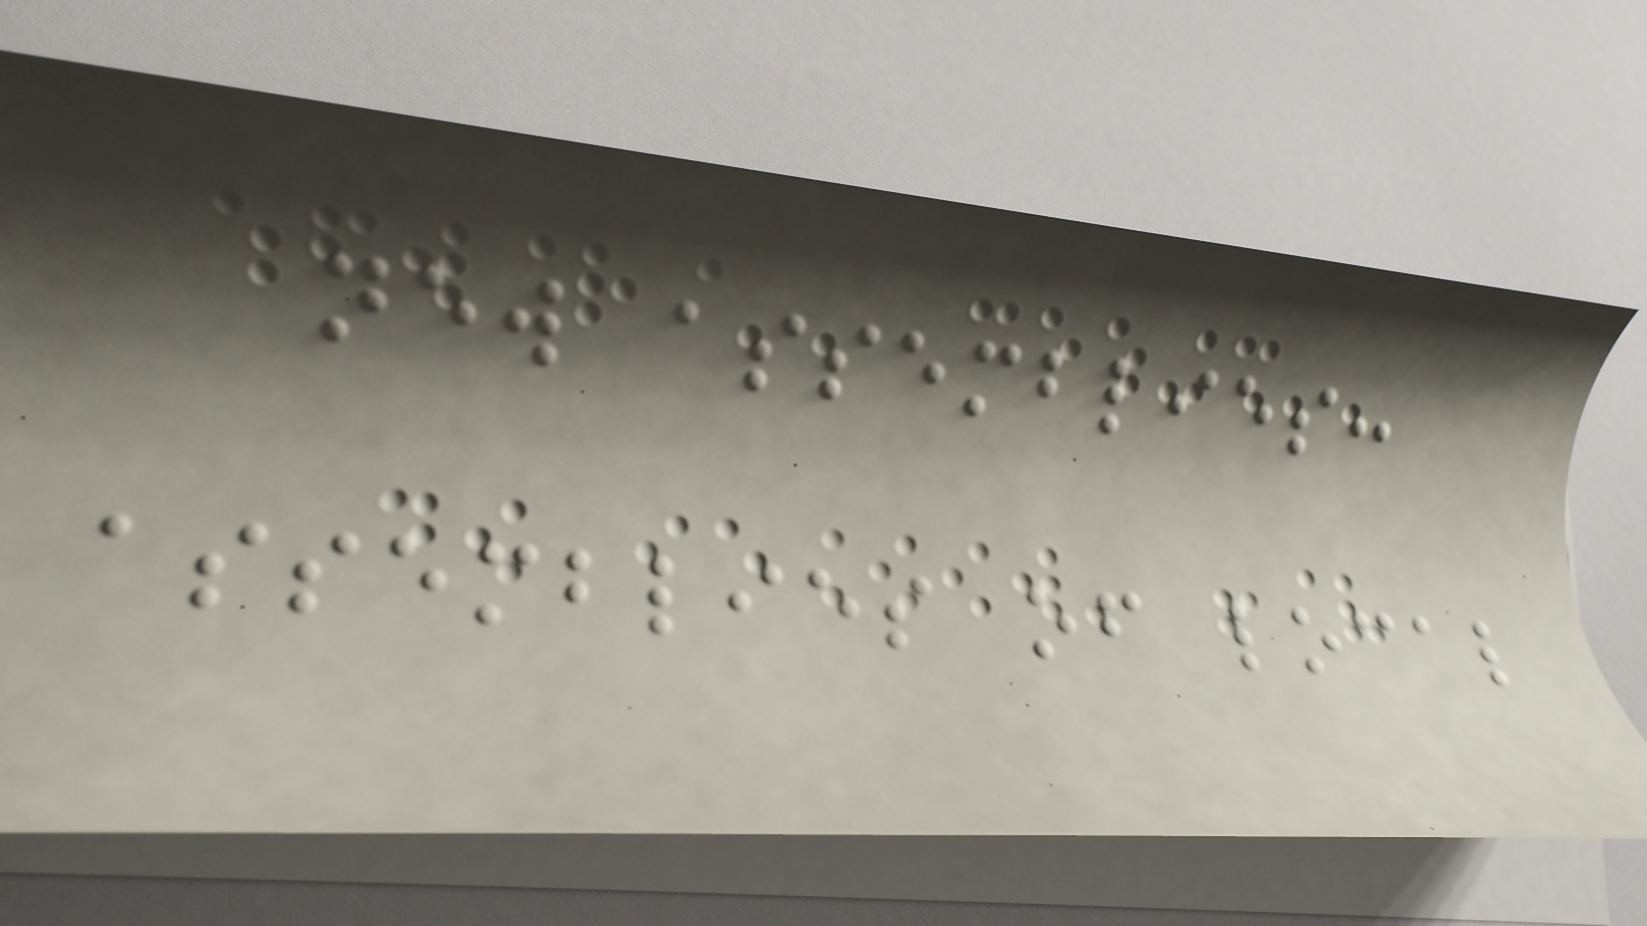new assemblies:
assemblies of local
